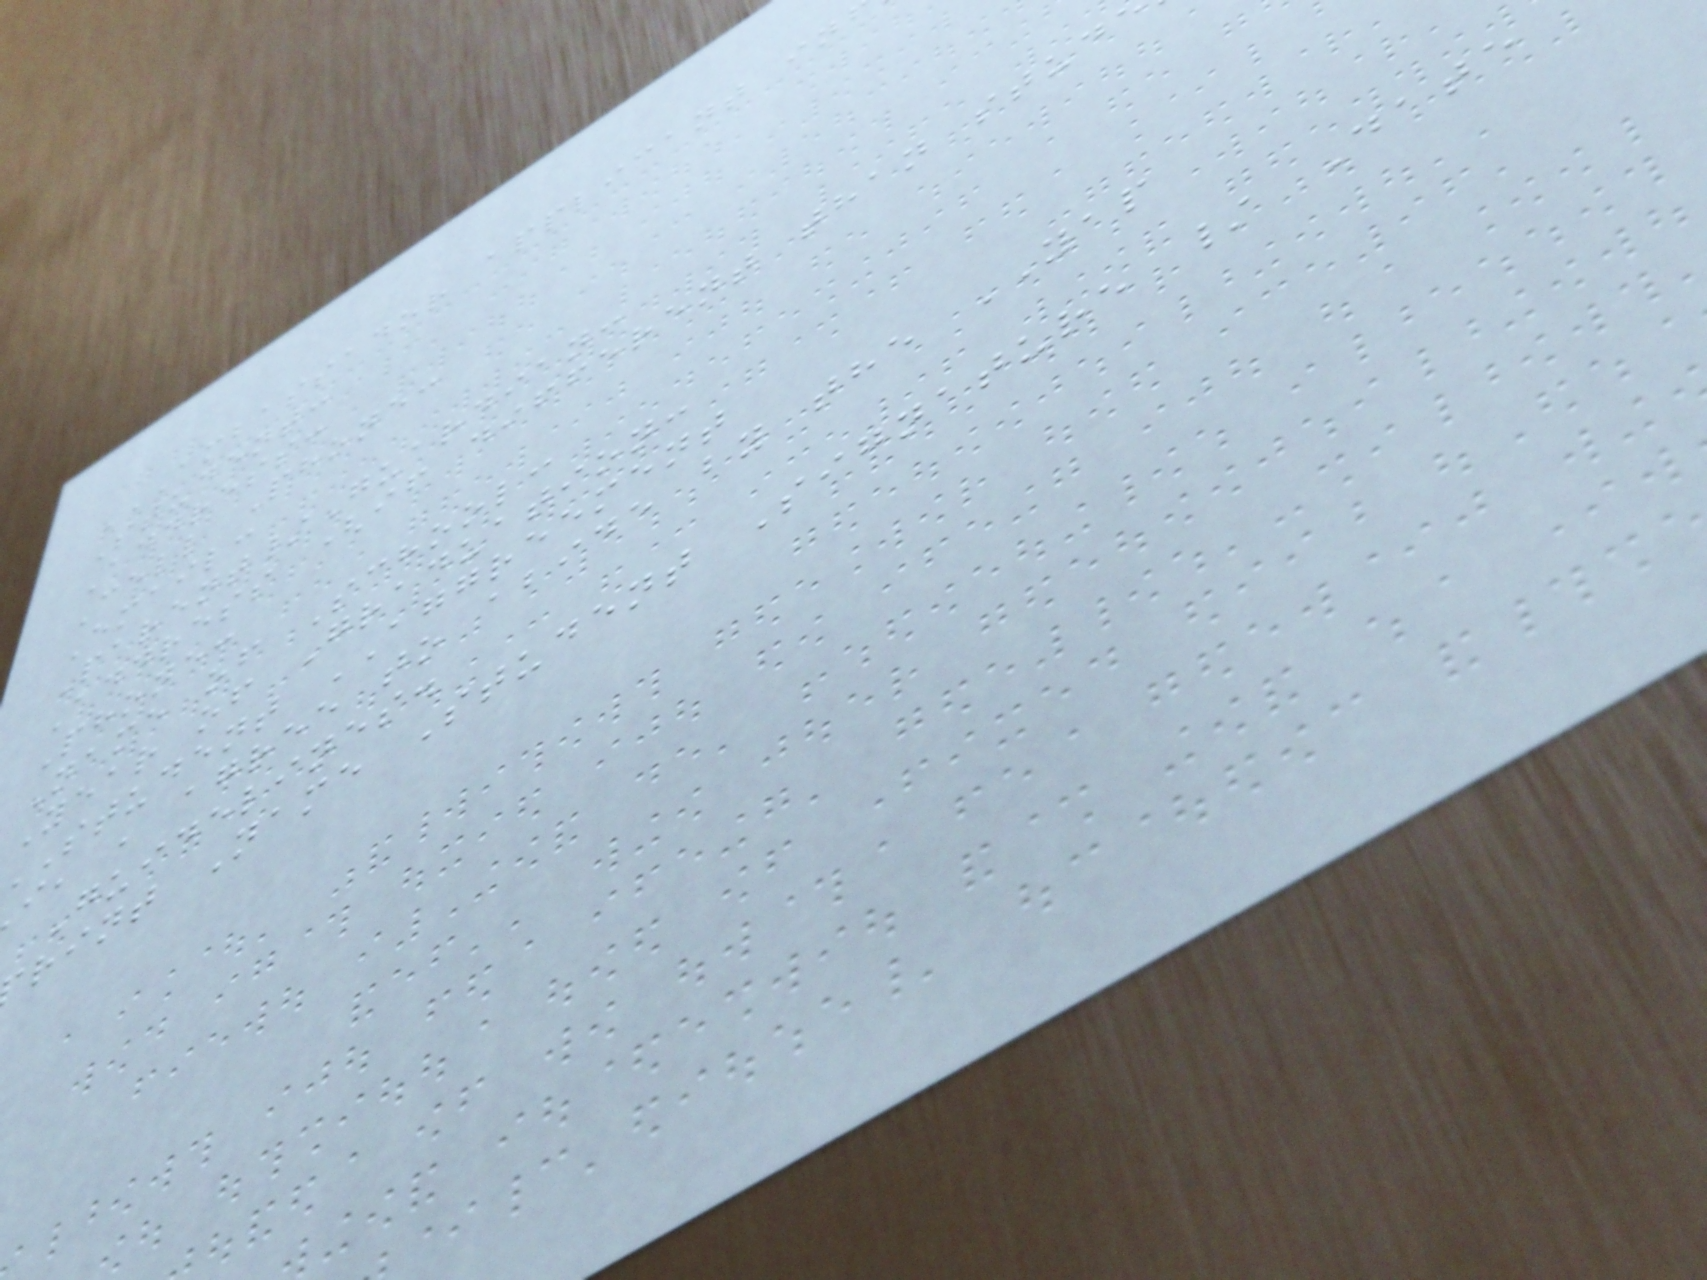Student:
Address:
Cell Phone:
Email:
Parent/Guardian:
Address (if different than stud
Phone:
Name of School:
Year of Graduation:
student AGGREEMENT
i, , agree to abide by the YAP
Guidelines.
rint Name Student Signature / Date
